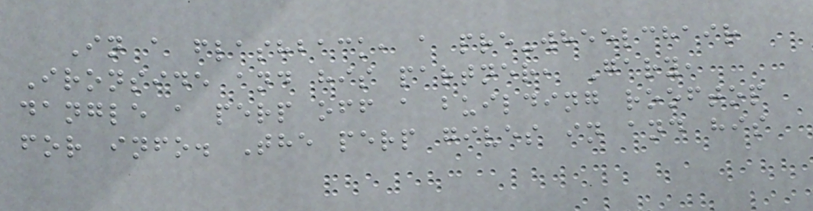In a flashback, a pre-wheelchair
Ironside and his partner, Gary,
dangle a perp off a building rooftop
for info. The perp gives in and his
